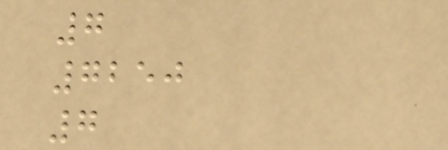7
7250
7
